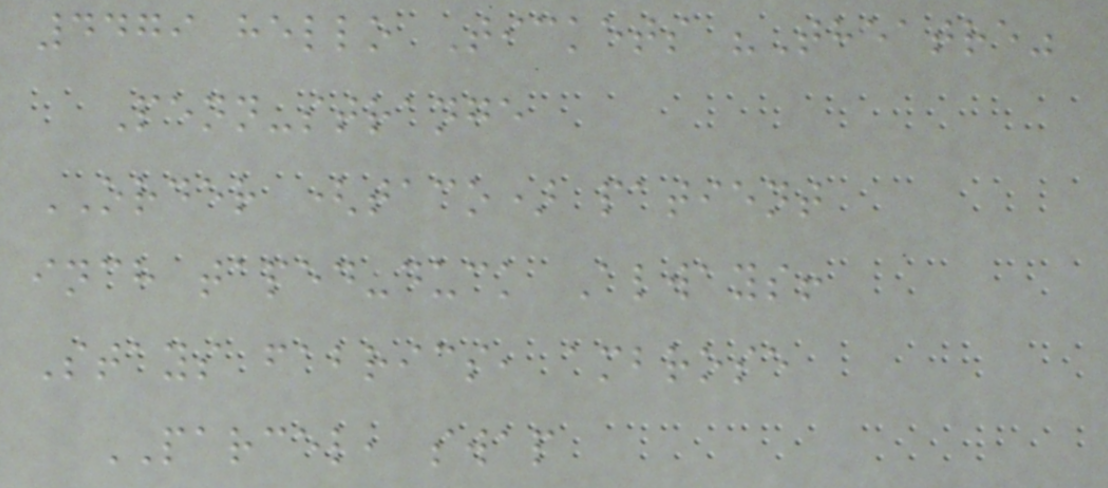4479 hello Tickets "Theatre"
Penn-strange
ORDER (taco) patient
inch taped-duck Always!
Stays fabrics, ambrose
PARCEL, swap
